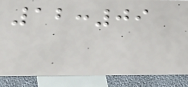12:09
